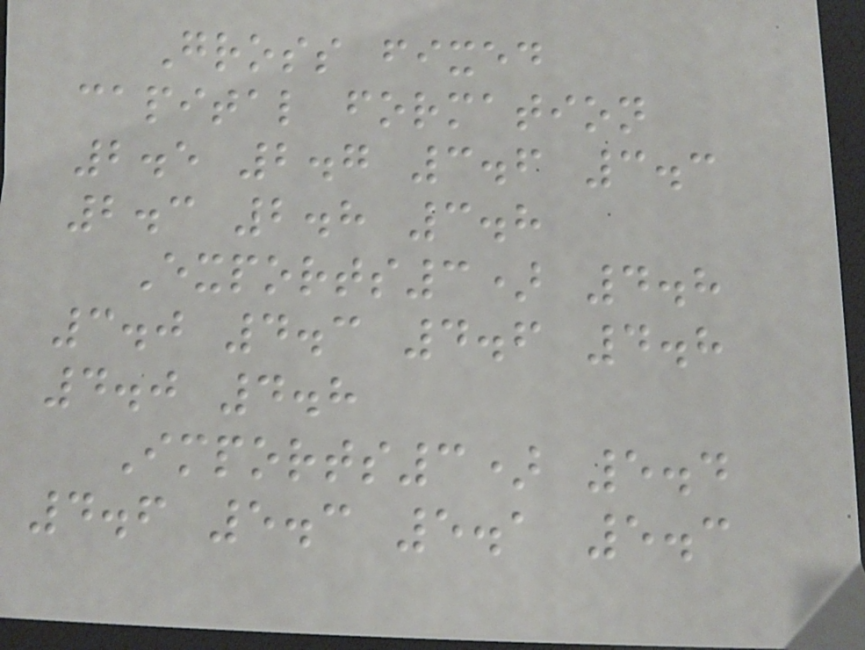Gross fixed
capital formation
2.5 2.7 3.6 3.3
2.3 2.8 3.8
Exports3) 4.8
3.0 4.3 4.6 4.8
4.0 4.8
Imports3) 5.4
4.6 5.3 5.1 5.3
